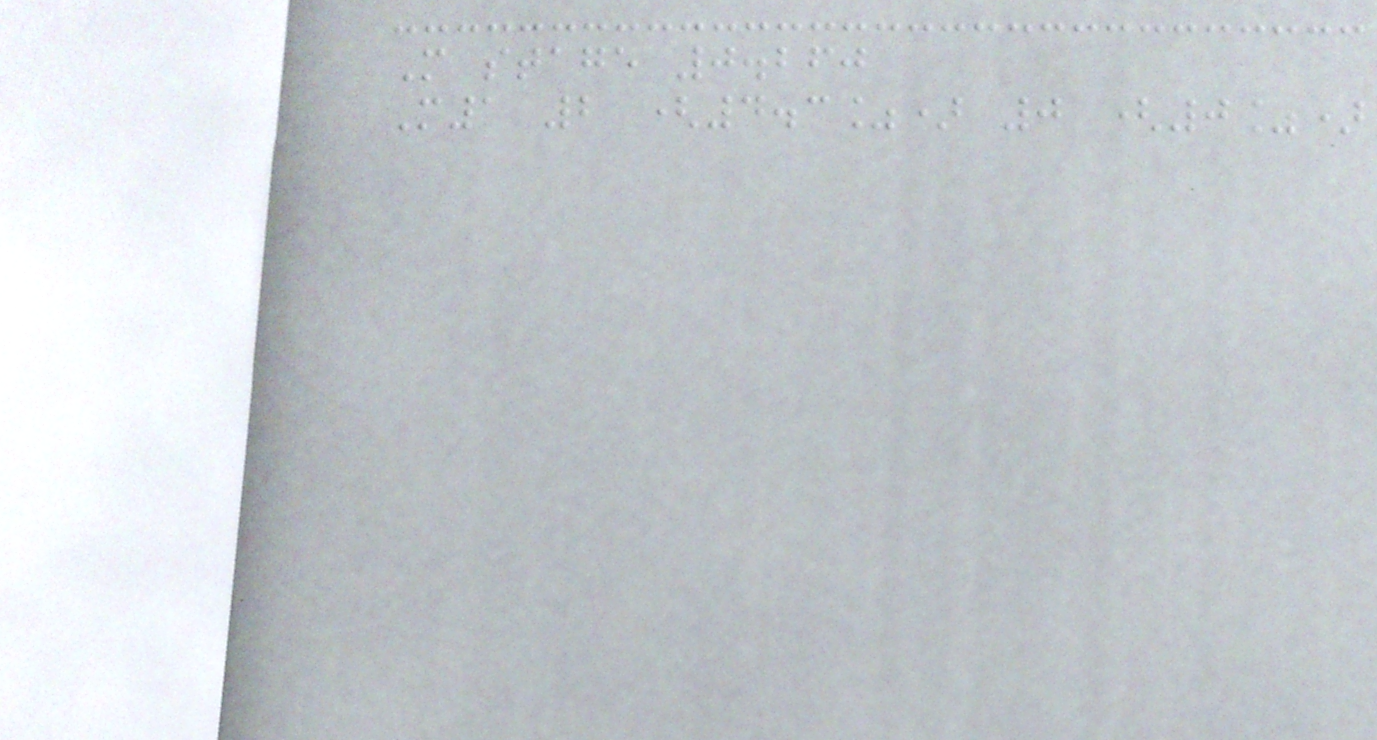M stage 0.260
M1 2 (4.3%) 0 (0%)
